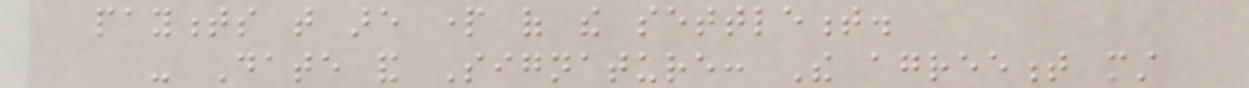payments that are part of the settlement.
- Date and Signature: The agreement must
